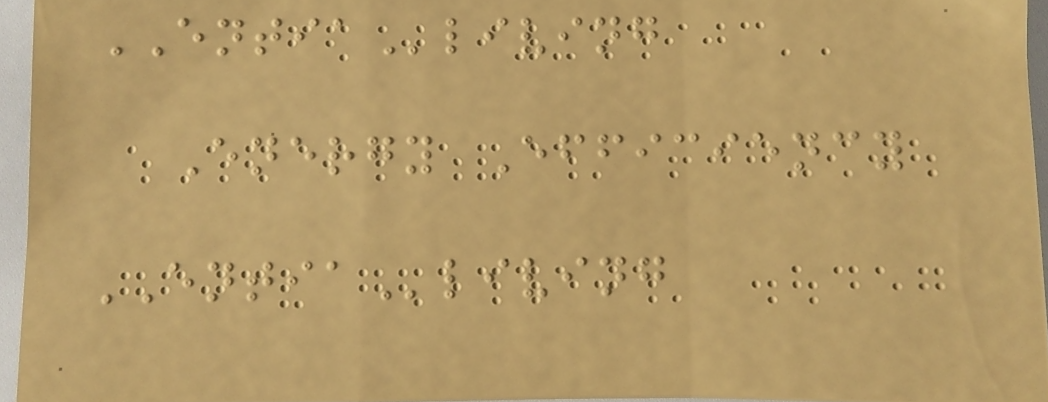ENTIAliving
Energy Efficiency
ENTIAliving
